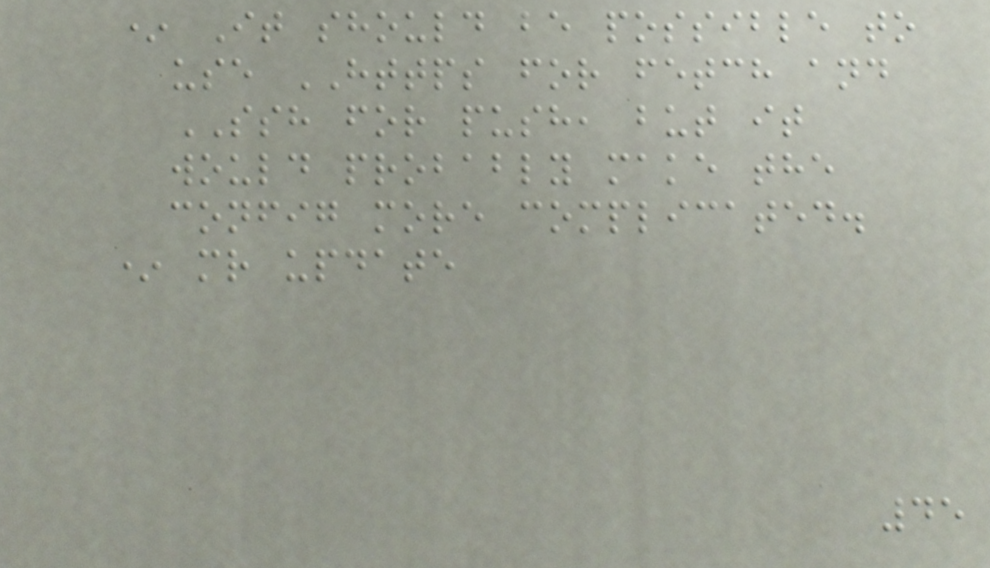* It should be possible to
use HTTPS for fetch and
SSH for push, but it
would probably make the
config more complicated.
* mr update
45
